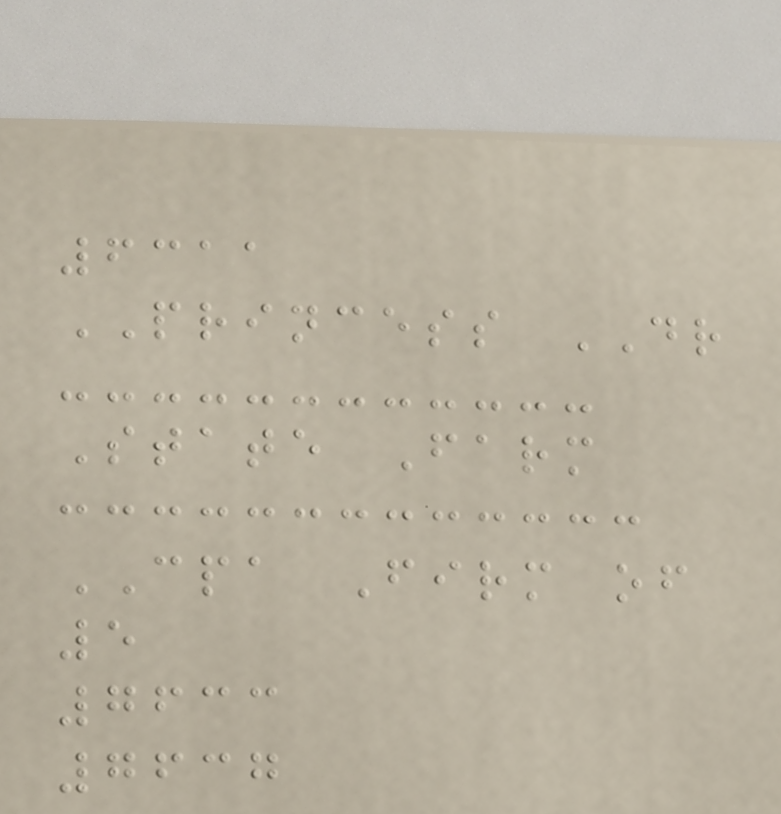6311
PRINCESS DR
State Farm
CPA Firm of
5
7633
7637
